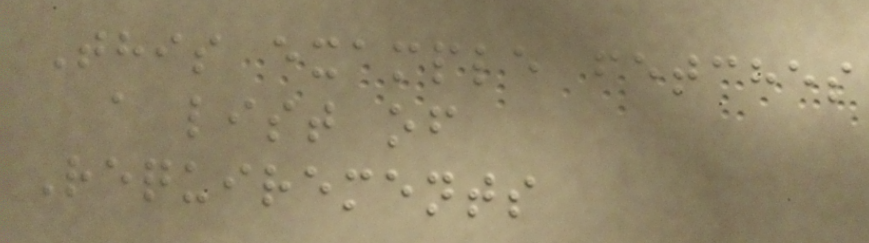This example fetches
a list of
Requirements
